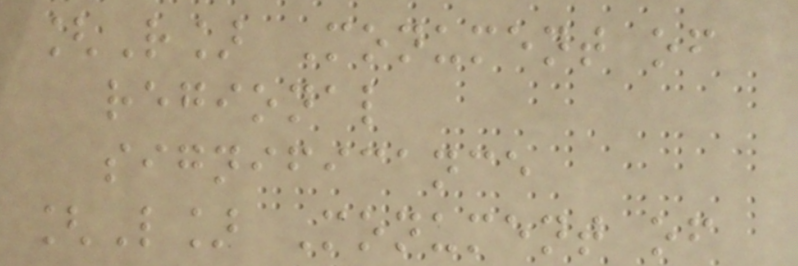[R] Monument of
regional
significance
[L] Monument of
